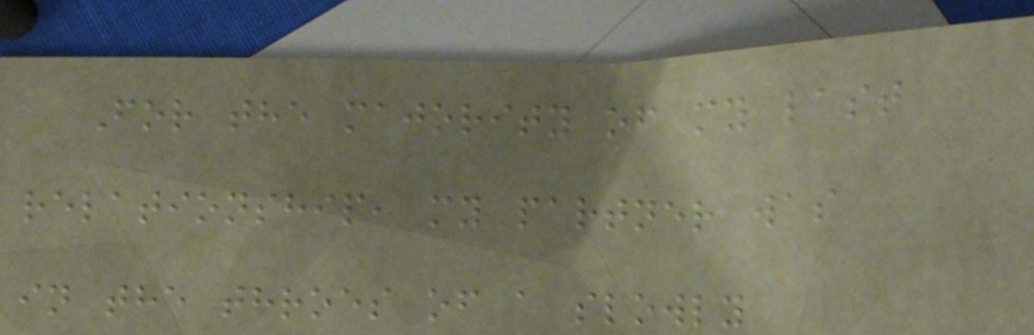For the majority of my last
relationship, my partner was
in the throes of a slowly
